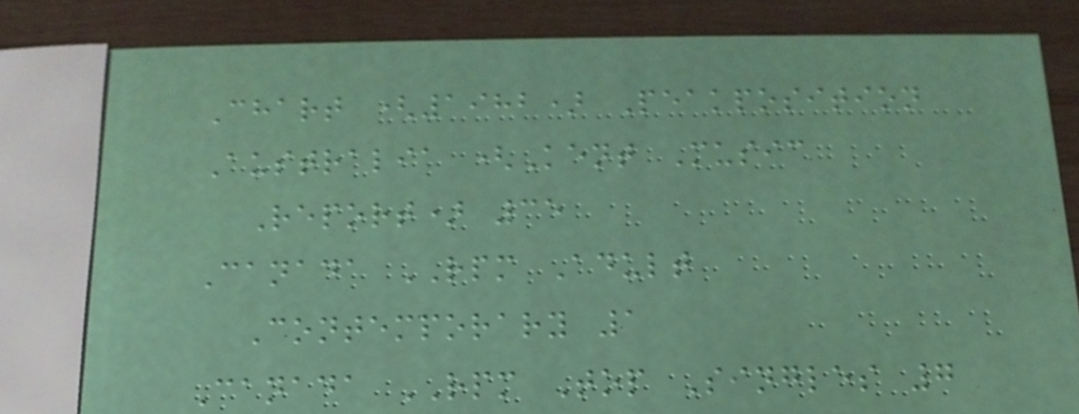Chart (1982) Peakposition
Australia (Kent Music
Report) 35
Canada RPM Adult
Contemporary 1
Canada RPM Top Singles 7
